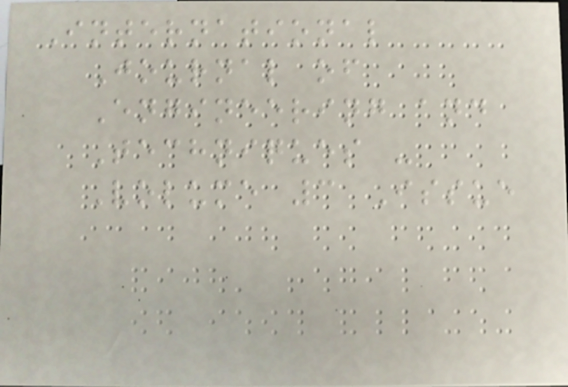International
Journal of
Engineering and
Techniques -
Volume 3 Issue
